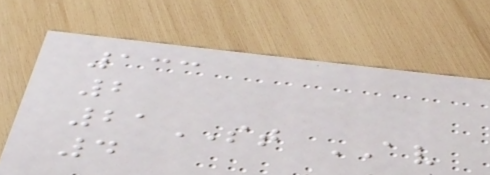133
2
21ST AV
4
